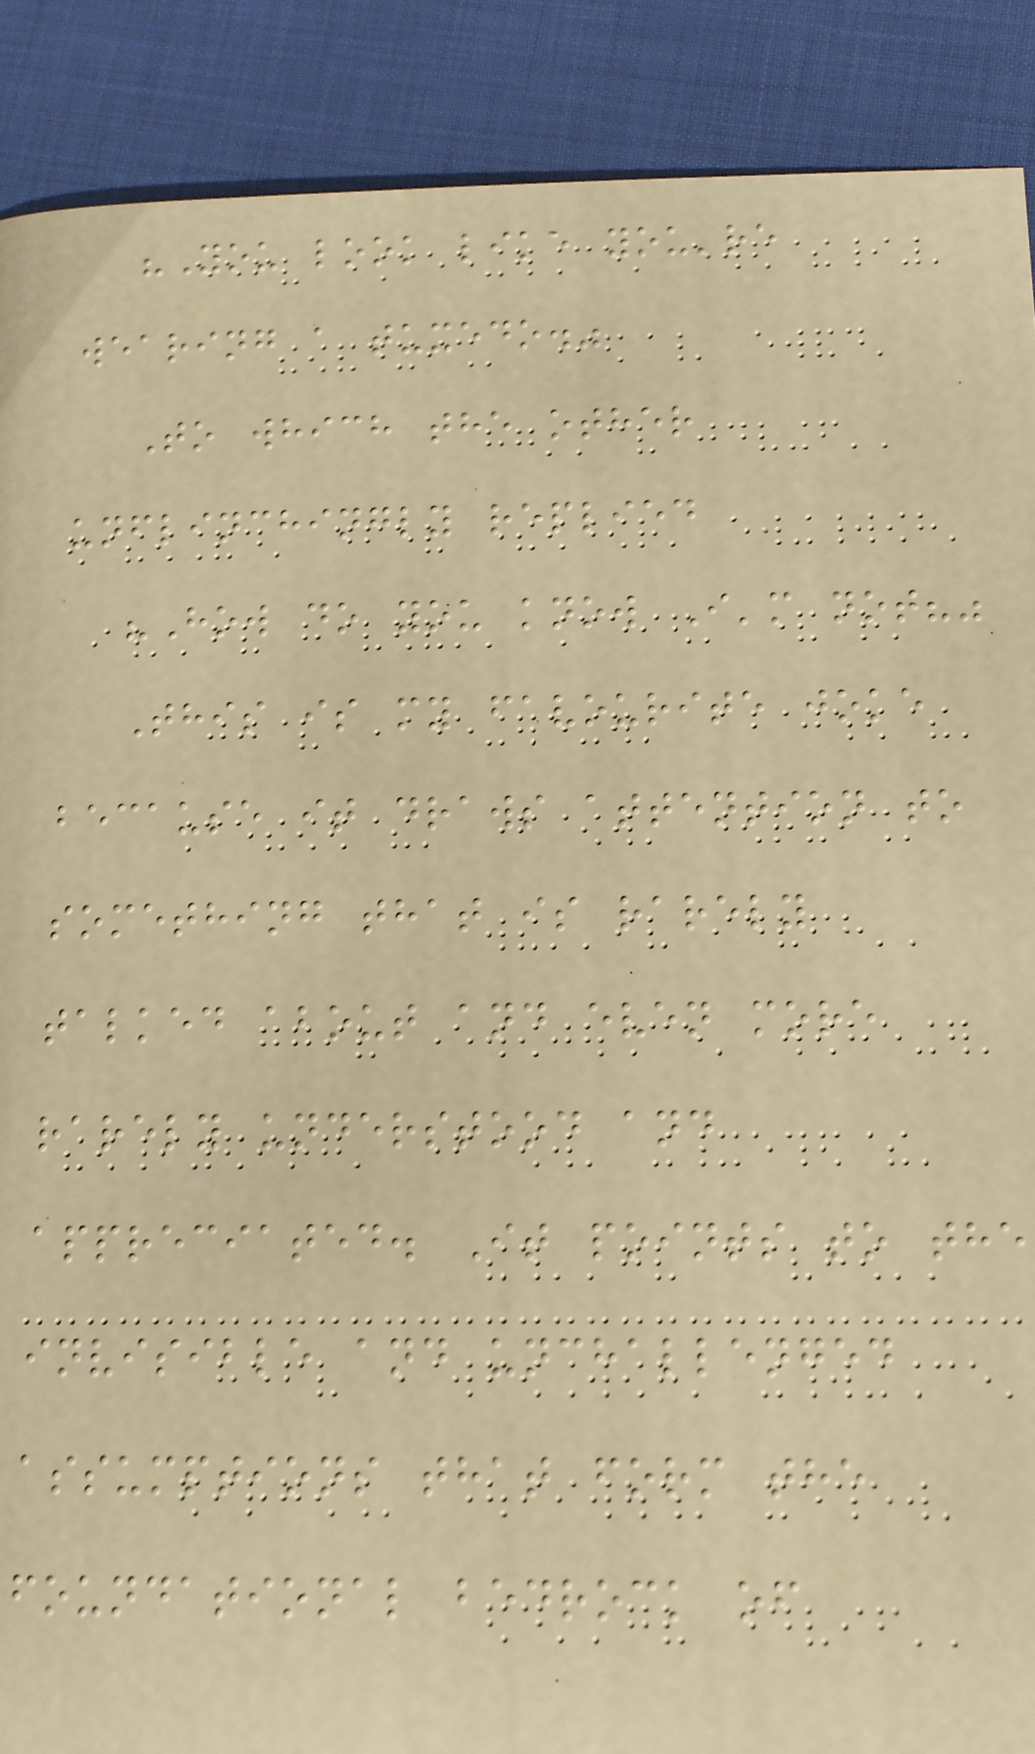"You look like you're
wearing a tuxedo."
To which the other
unflinchingly replied
"How do you know I'm not?"
This is my favourite joke
because it draws attention to
something that is rarely
talked about and even more
rarely understood and
appreciated. It points to the
invisible and unchallenged
assumptions that form the
foundational bedrock of
